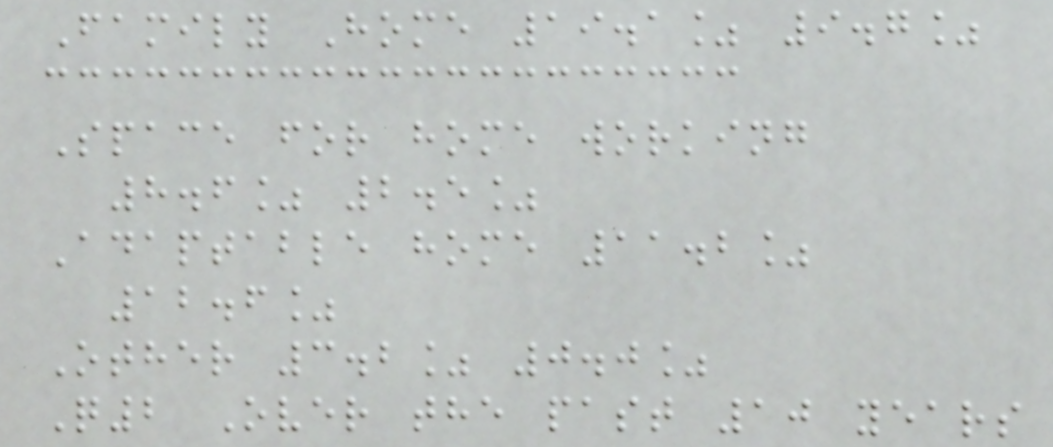Family Home 19.1% 9.7%
Space for home working
8.6% 2.5%
Adaptable home 11.2%
12.6%
Other 3.2% 0.0%
Q2 Over the past 10 years
